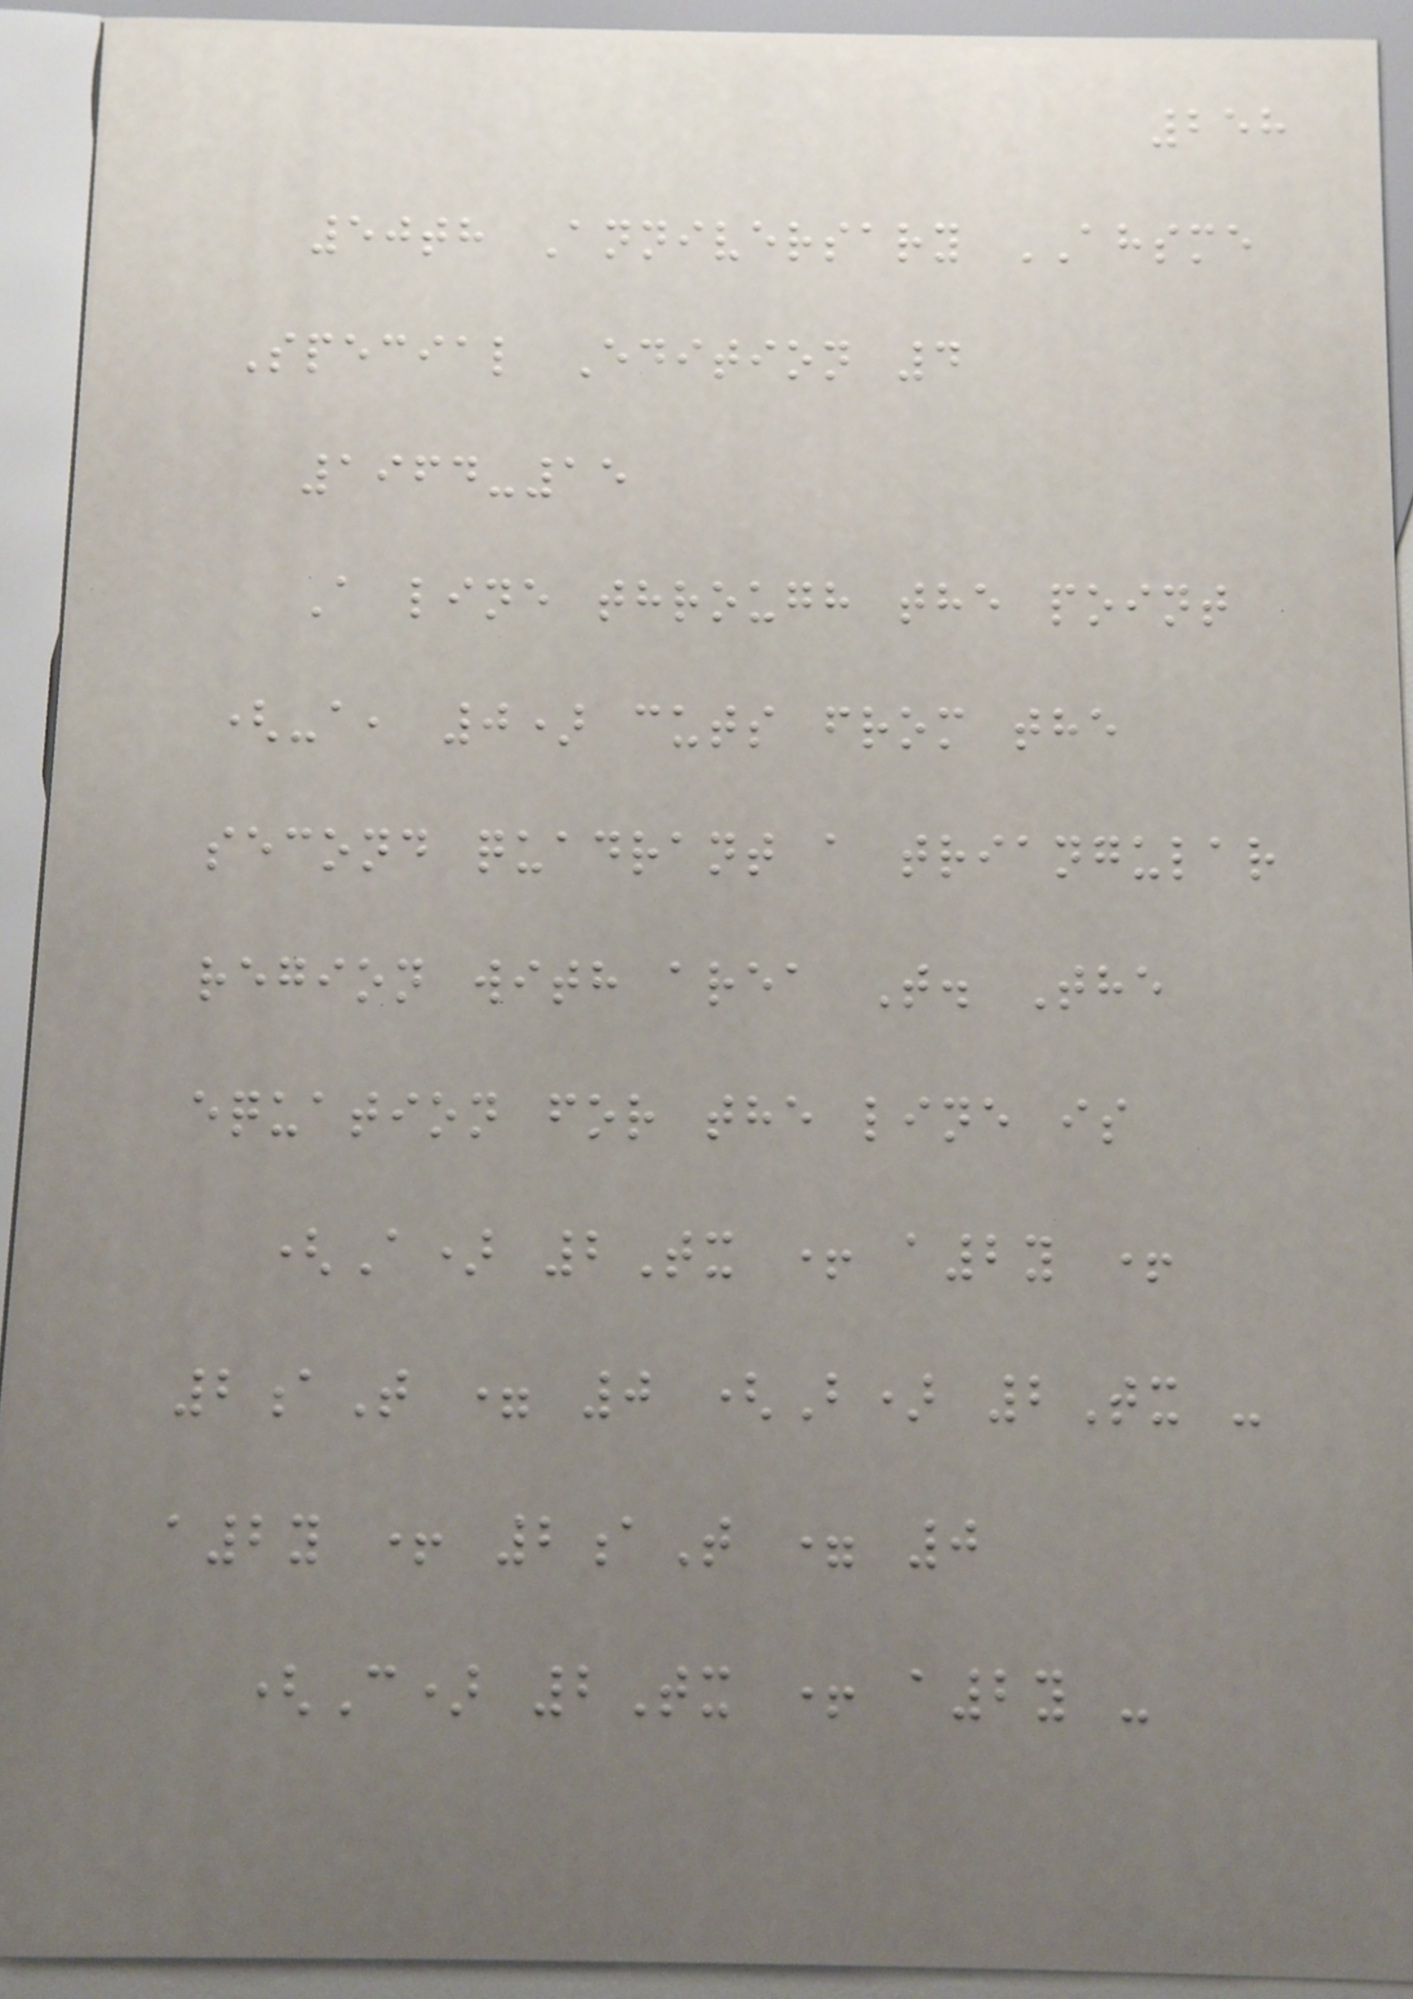258
50th Anniversary AHSME
Special Edition 4
1964-15
A line through the point
(-a, 0) cuts from the
second quadrant a triangular
region with area T. The
equation for the line is
(A) 2Tx + a2y +
2aT = 0 (B) 2Tx -
a2y + 2aT = 0
(C) 2Tx + a2y -
